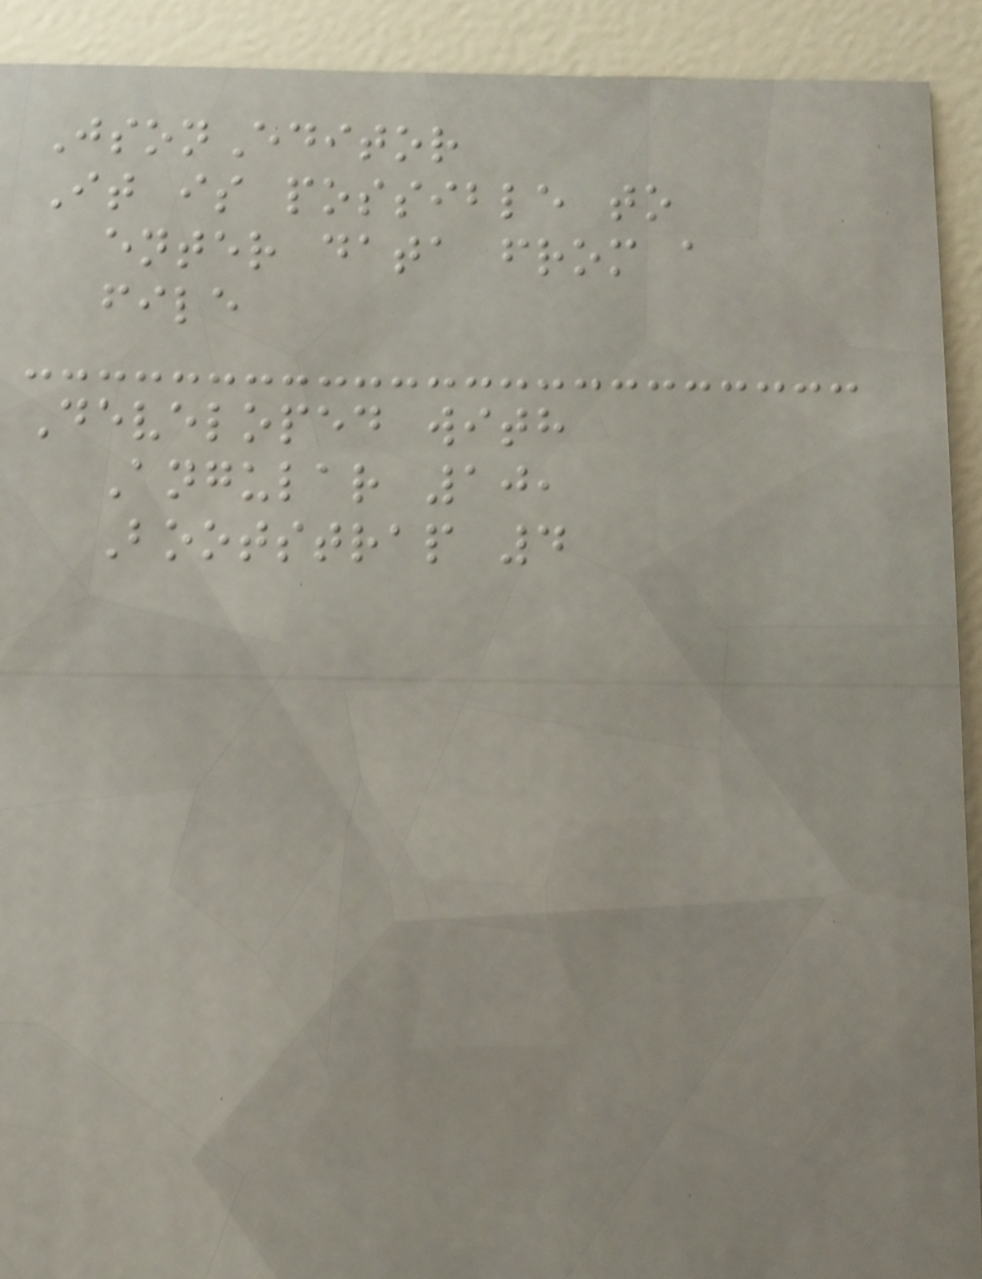JsonEditor
It is possible to
enter data from a
file
Developed with
Angular 10,
Bootstrap 4
